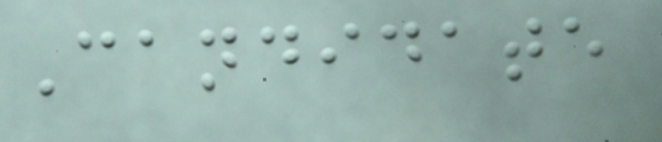Candidate
